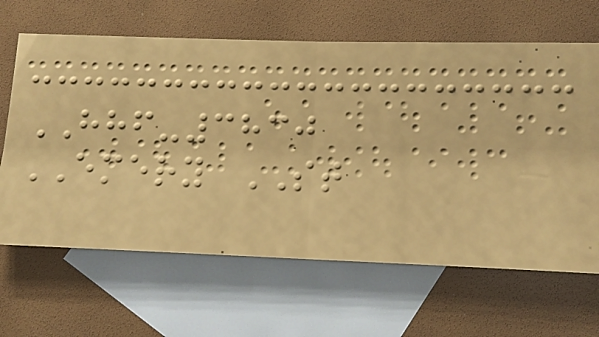HHF-3830
EMERY ST
